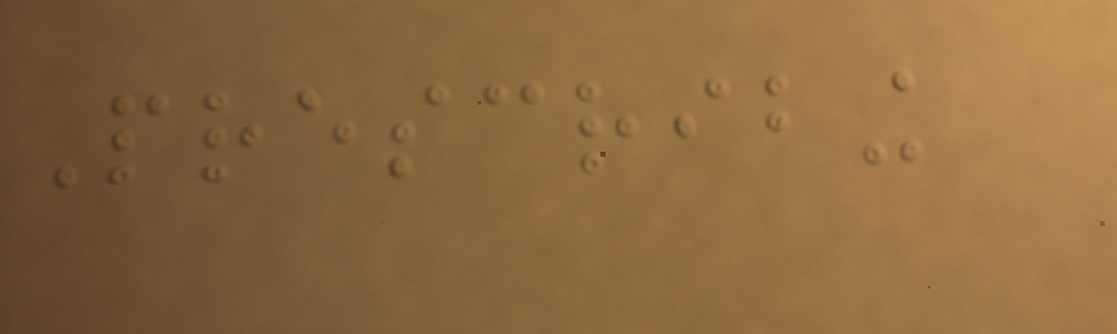Prescribing
